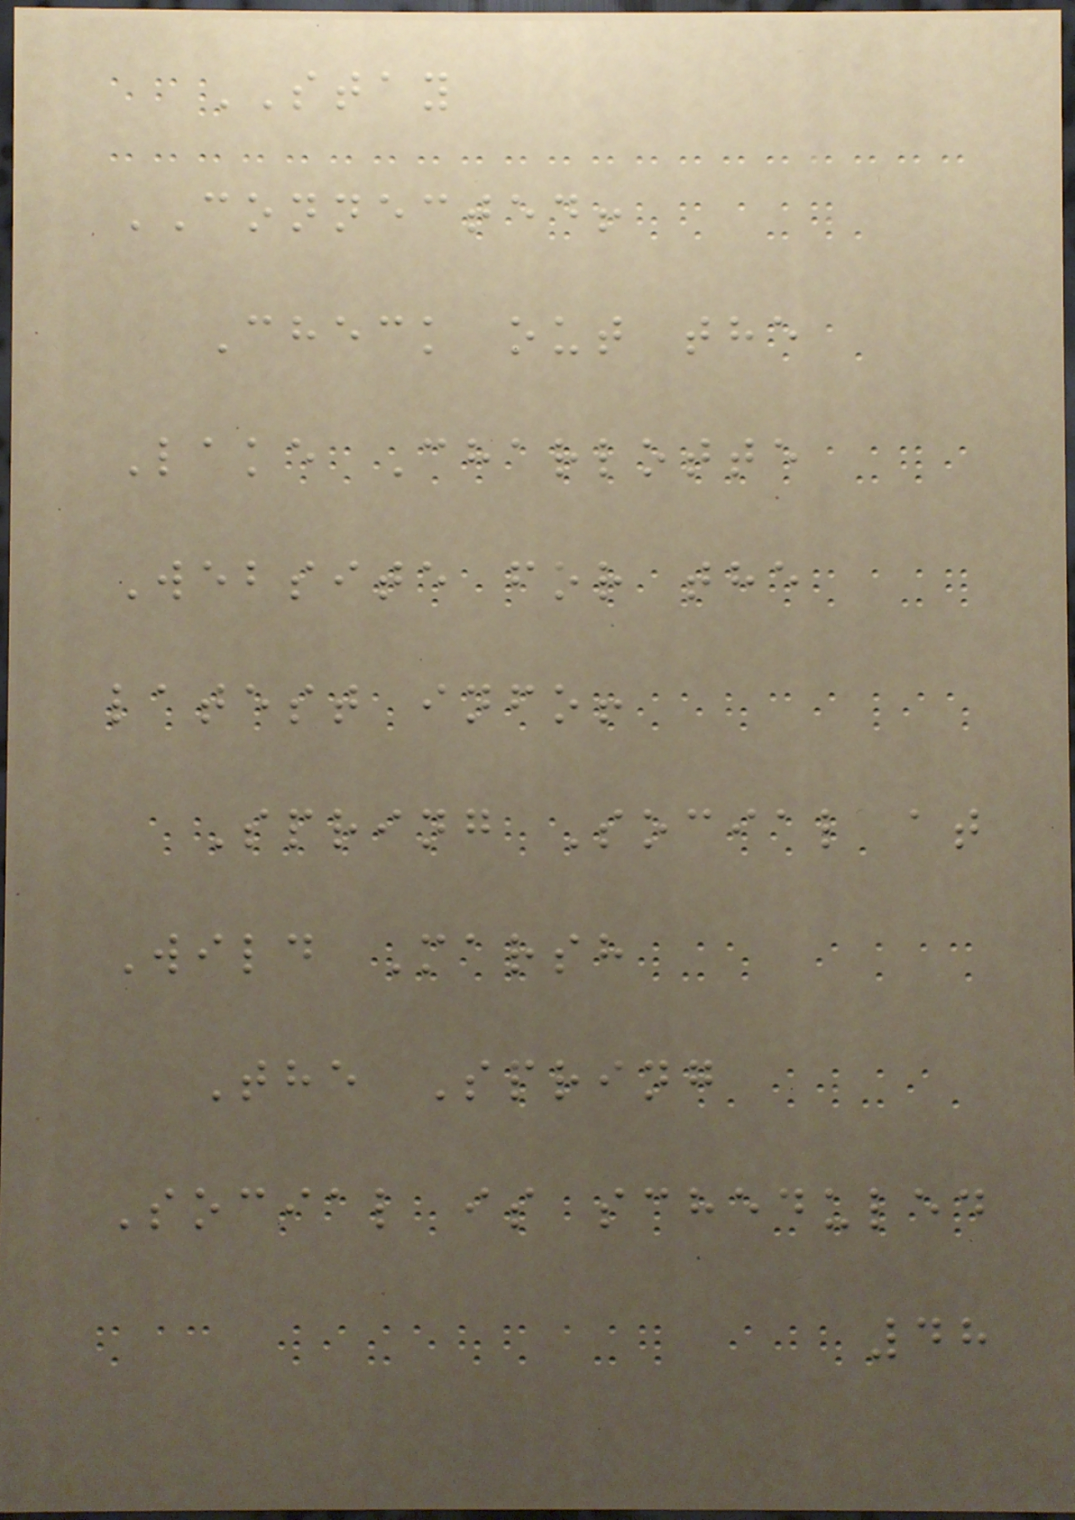STAY
CONNECTED!
Check out the
Lake Charlotte
Website for the
latest info!
Spring Social at
Wild Marsh
The Spring
Social is scheduled
48
